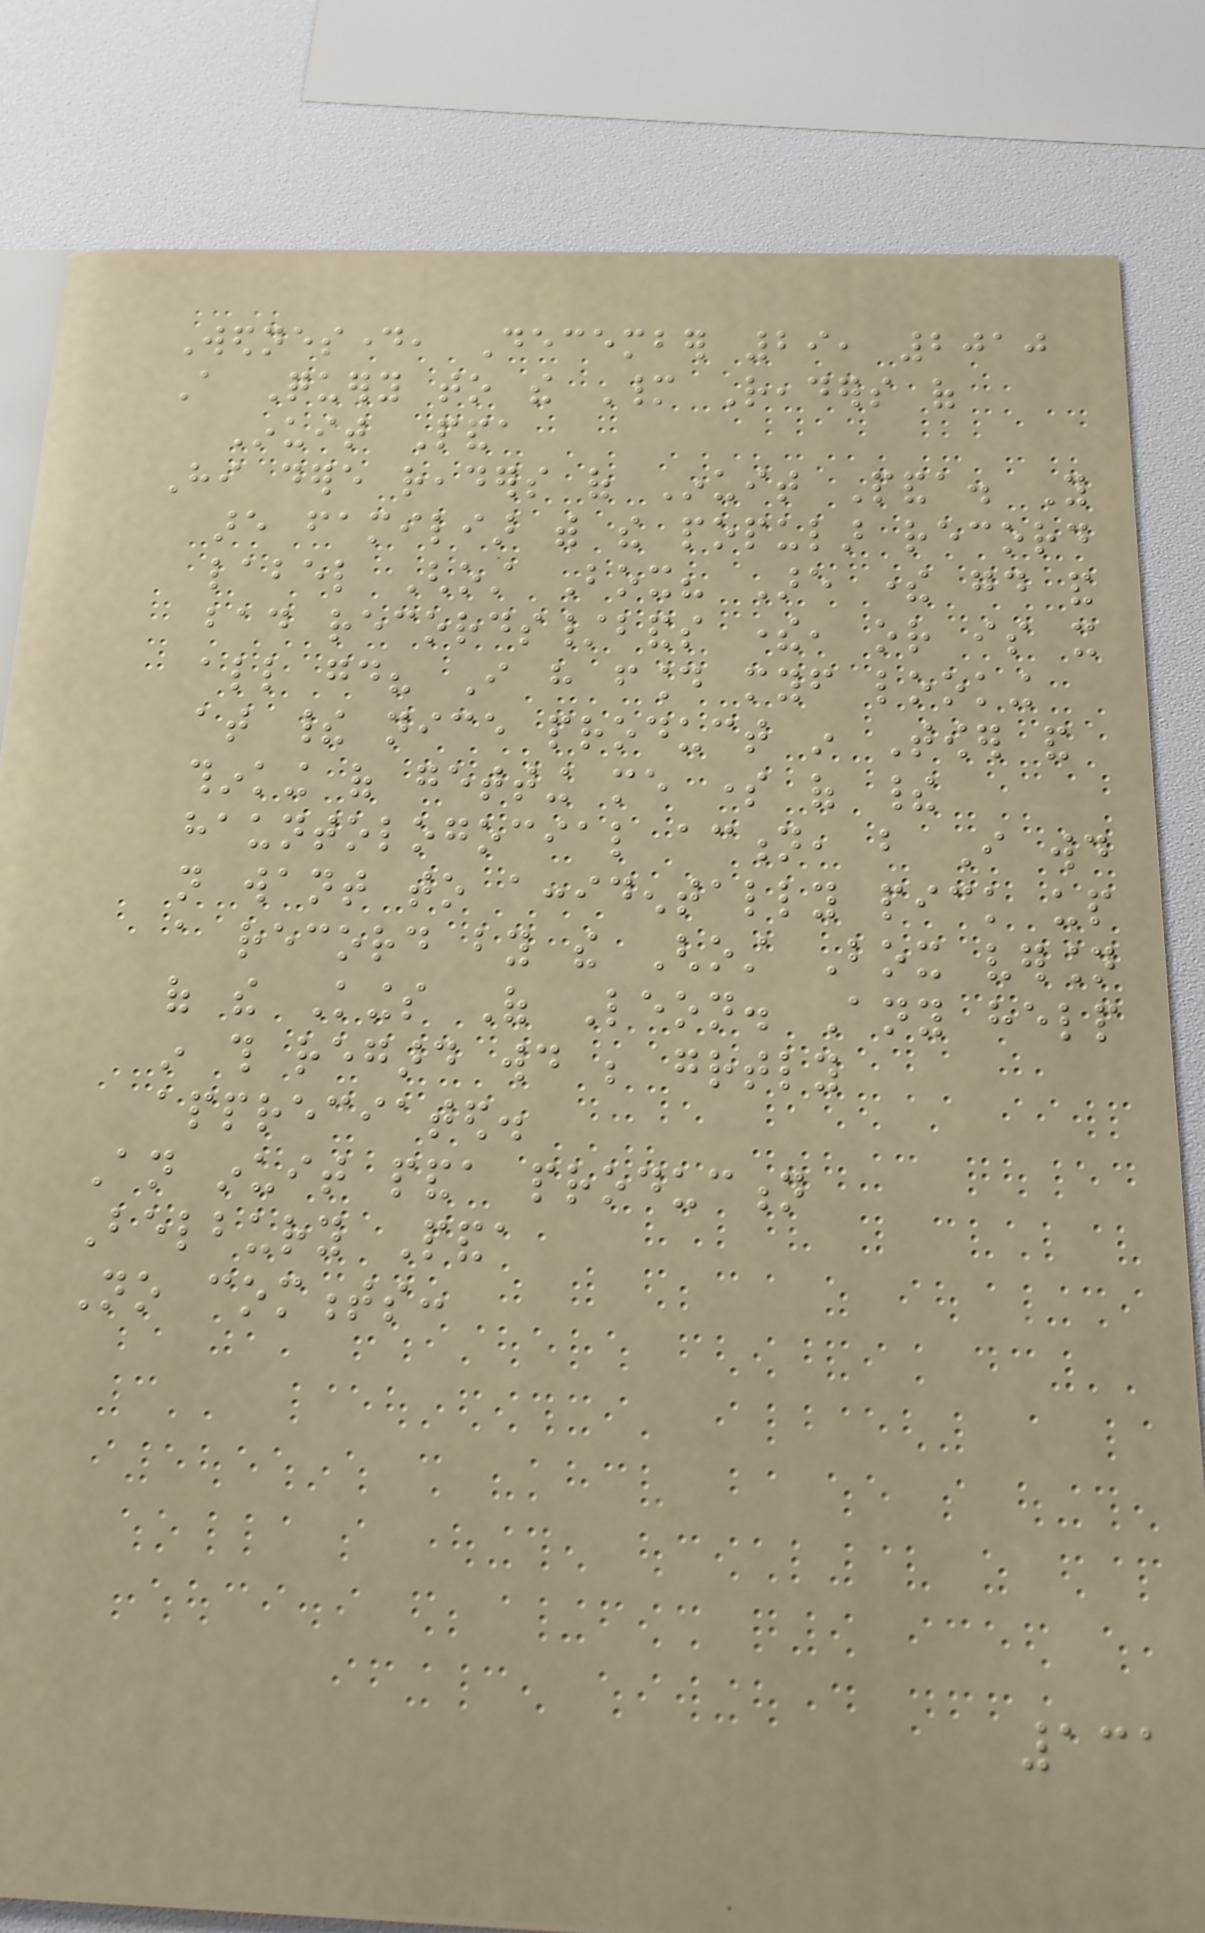Wednesday, December 29, 2010
A Query to the Many Readers of
Inuit Panda
Hi dere readers of Inuit Panda. You
are familiar with the popular record
label Ghost Box? Are there good and
bad records/bands there, or is it
all good? I have found myself looking
at their nice product in Tower and
thinking of getting me some of their
hauntologocial action, but I would
not want to accidentally pick up
a record by the Ghost Box version
of the Kings Of Leon. Any help
in this regard would be greatly
appreciated.
An inuit panda production
Belbury Panda
No comments:
131
